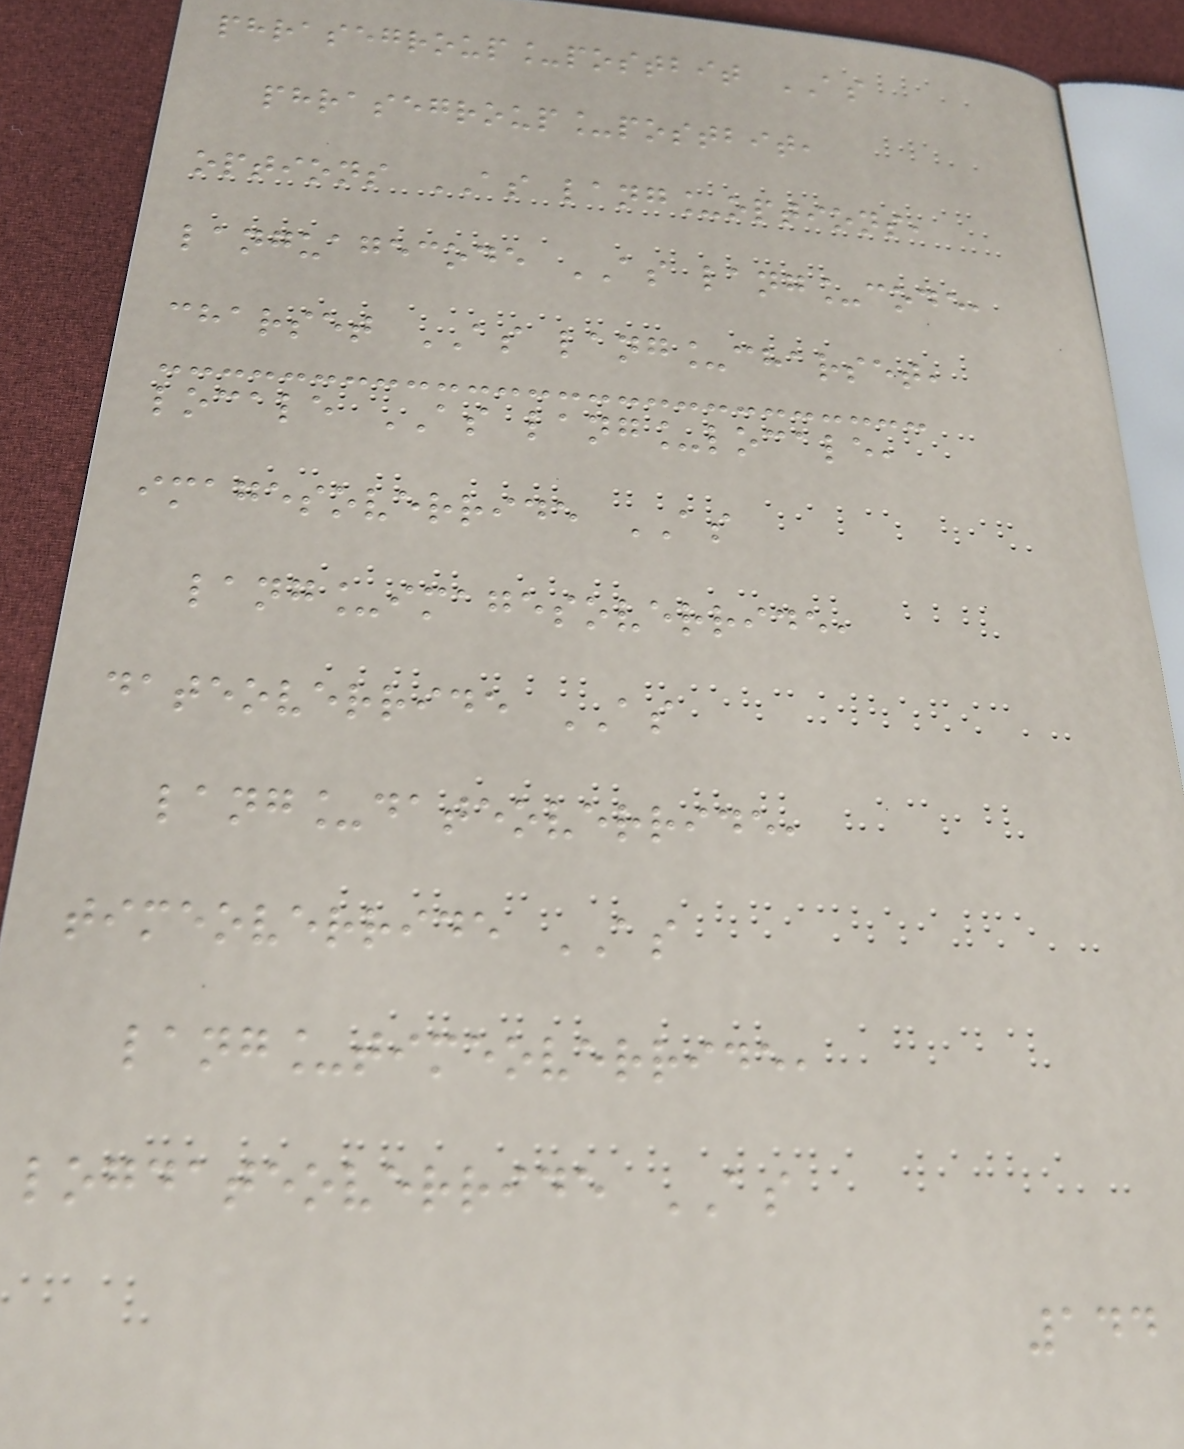phrasegroup_postbit AS
phrasegroup_postbit,
options AS lang_options,
languagecode AS lang_code,
charset AS lang_charset,
locale AS lang_locale,
imagesoverride AS
lang_imagesoverride,
dateoverride AS
lang_dateoverride,
timeoverride AS
lang_timeoverride,
logdateoverride AS
144
